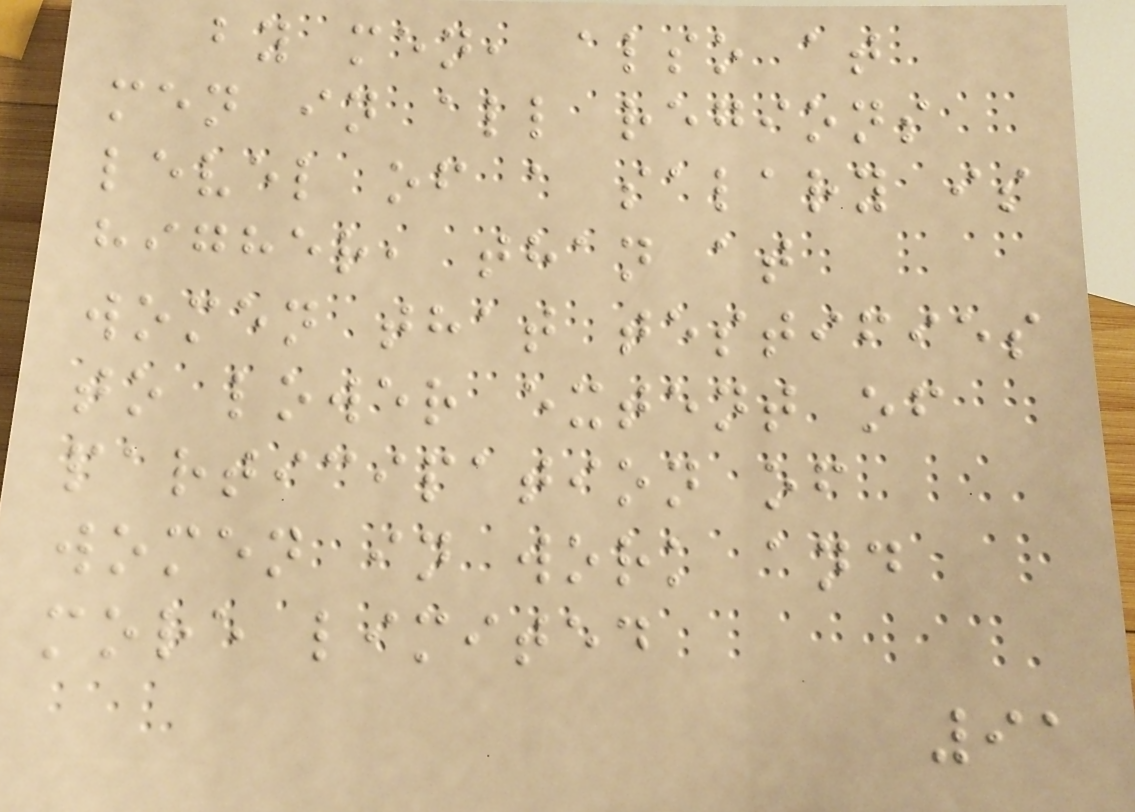by men, also at
men in all regions
level of a salary is
higher, than at
women that testifies
to lower extent of
participation of
women in work and
more limited
91
